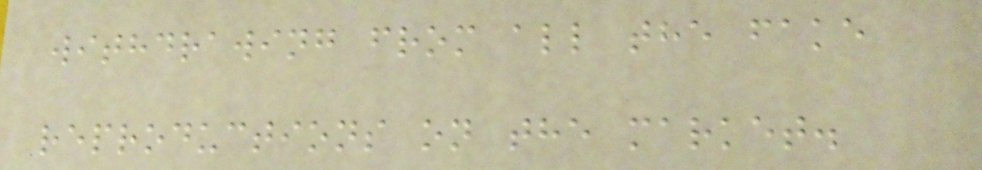withdrawing from all the fake
reproductions on the market.
